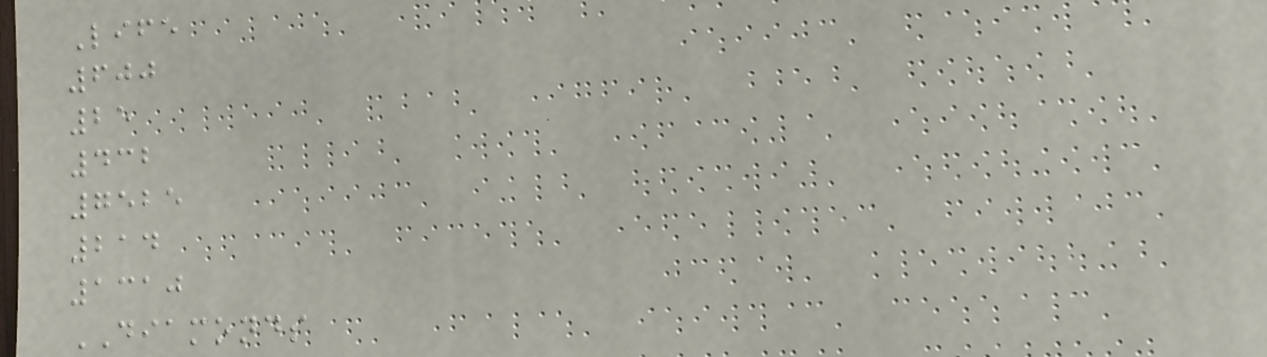Life
600
25
432
7525
214
1310
DIAMONDS
